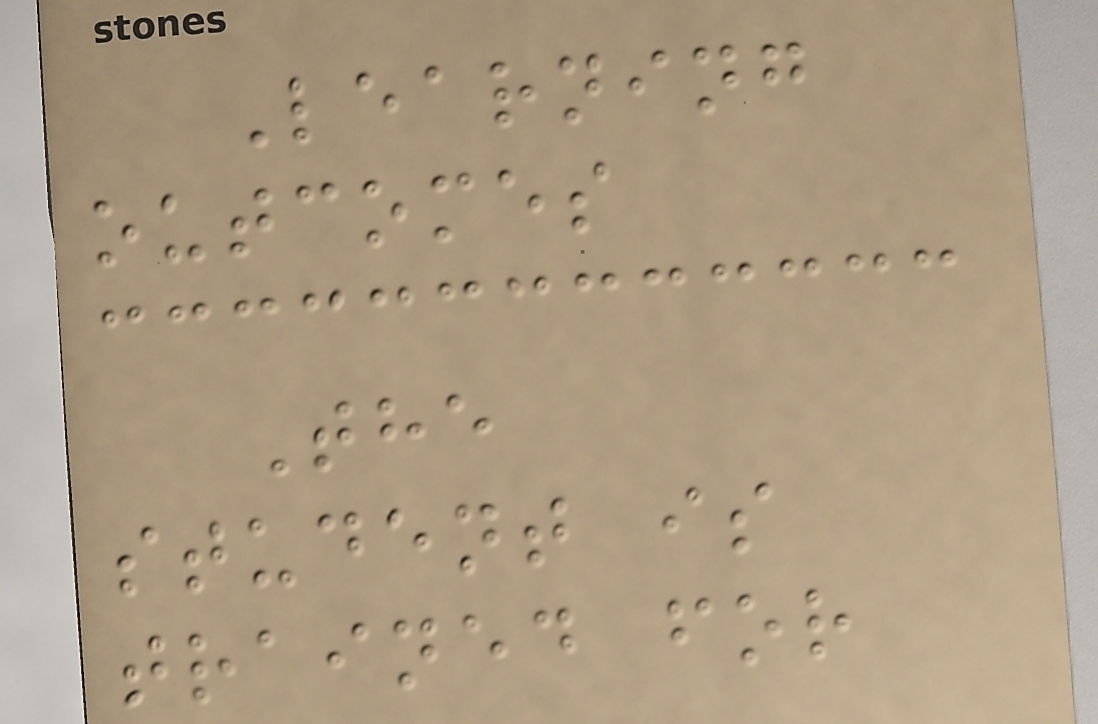Learning
outcomes
The
student is
trained for
